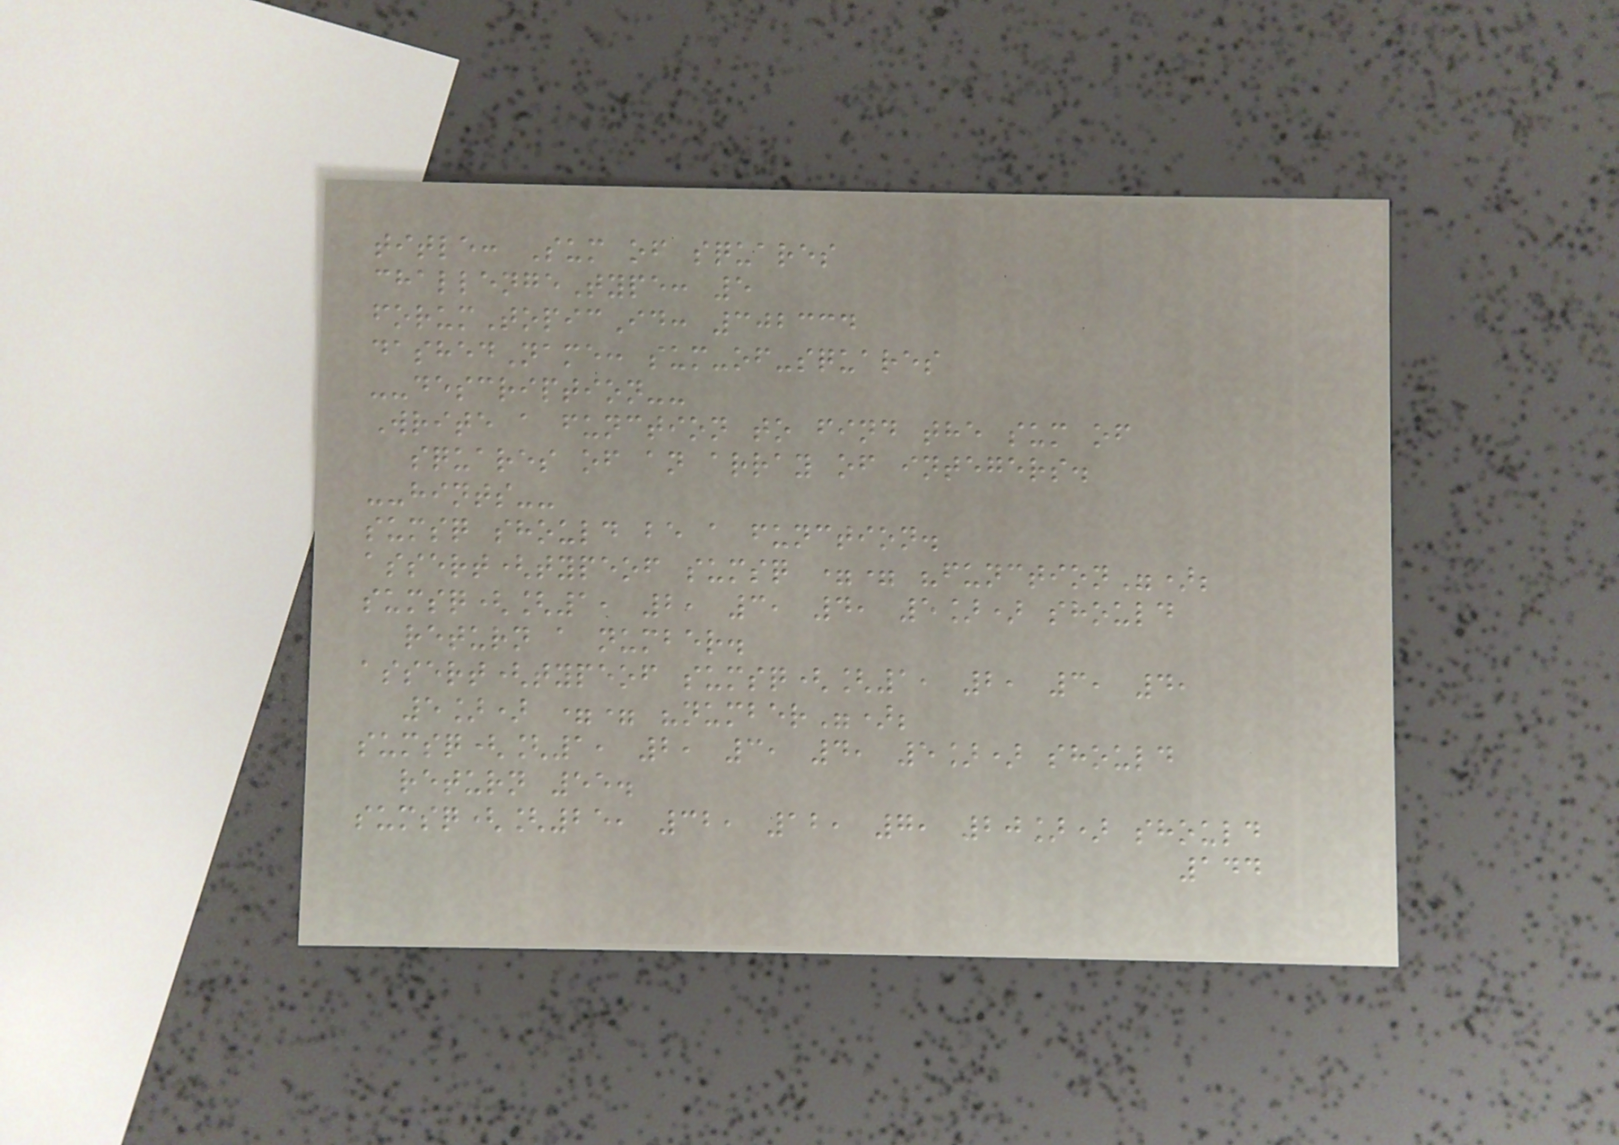title: Sum of squares
challengeType: 5
forumTopicId: 302334
dashedName: sum-of-squares
--description--
Write a function to find the sum of
squares of an array of integers.
--hints--
sumsq should be a function.
assert(typeof sumsq == "function");
sumsq([1, 2, 3, 4, 5]) should
return a number.
assert(typeof sumsq([1, 2, 3, 4,
5]) == "number");
sumsq([1, 2, 3, 4, 5]) should
return 55.
sumsq([25, 32, 12, 7, 20]) should
144
